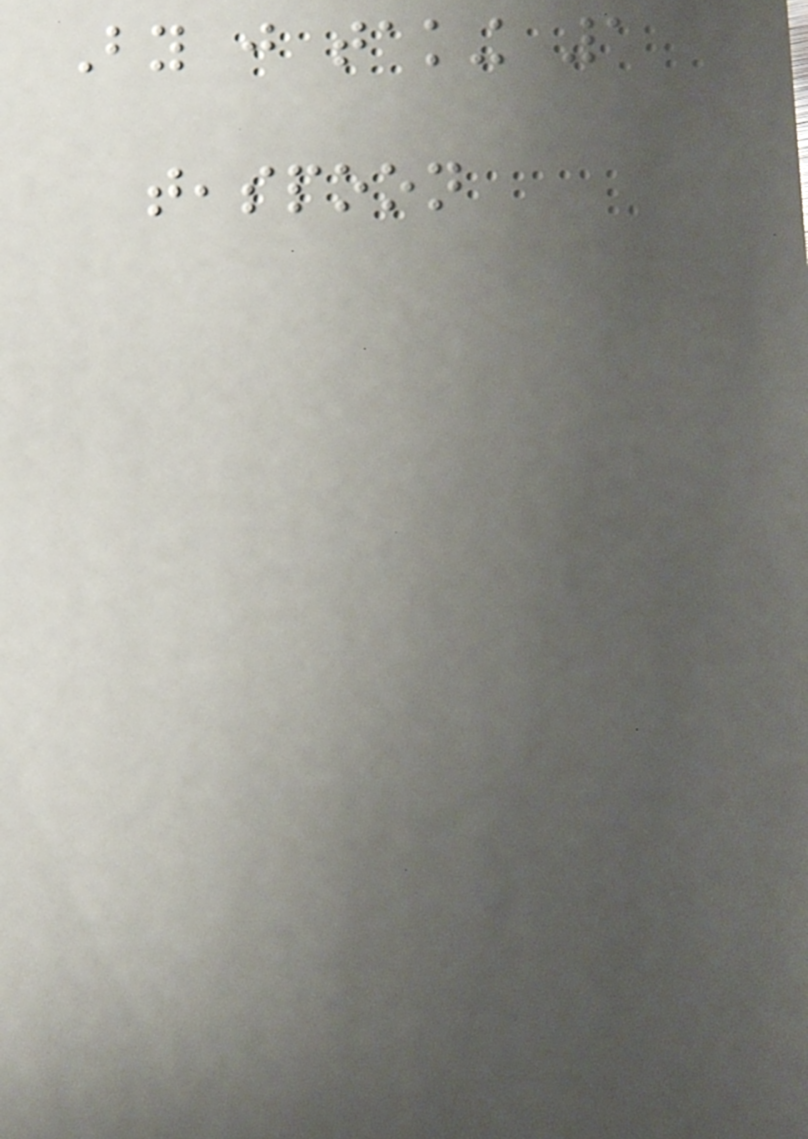By just taking 1
teaspoon
